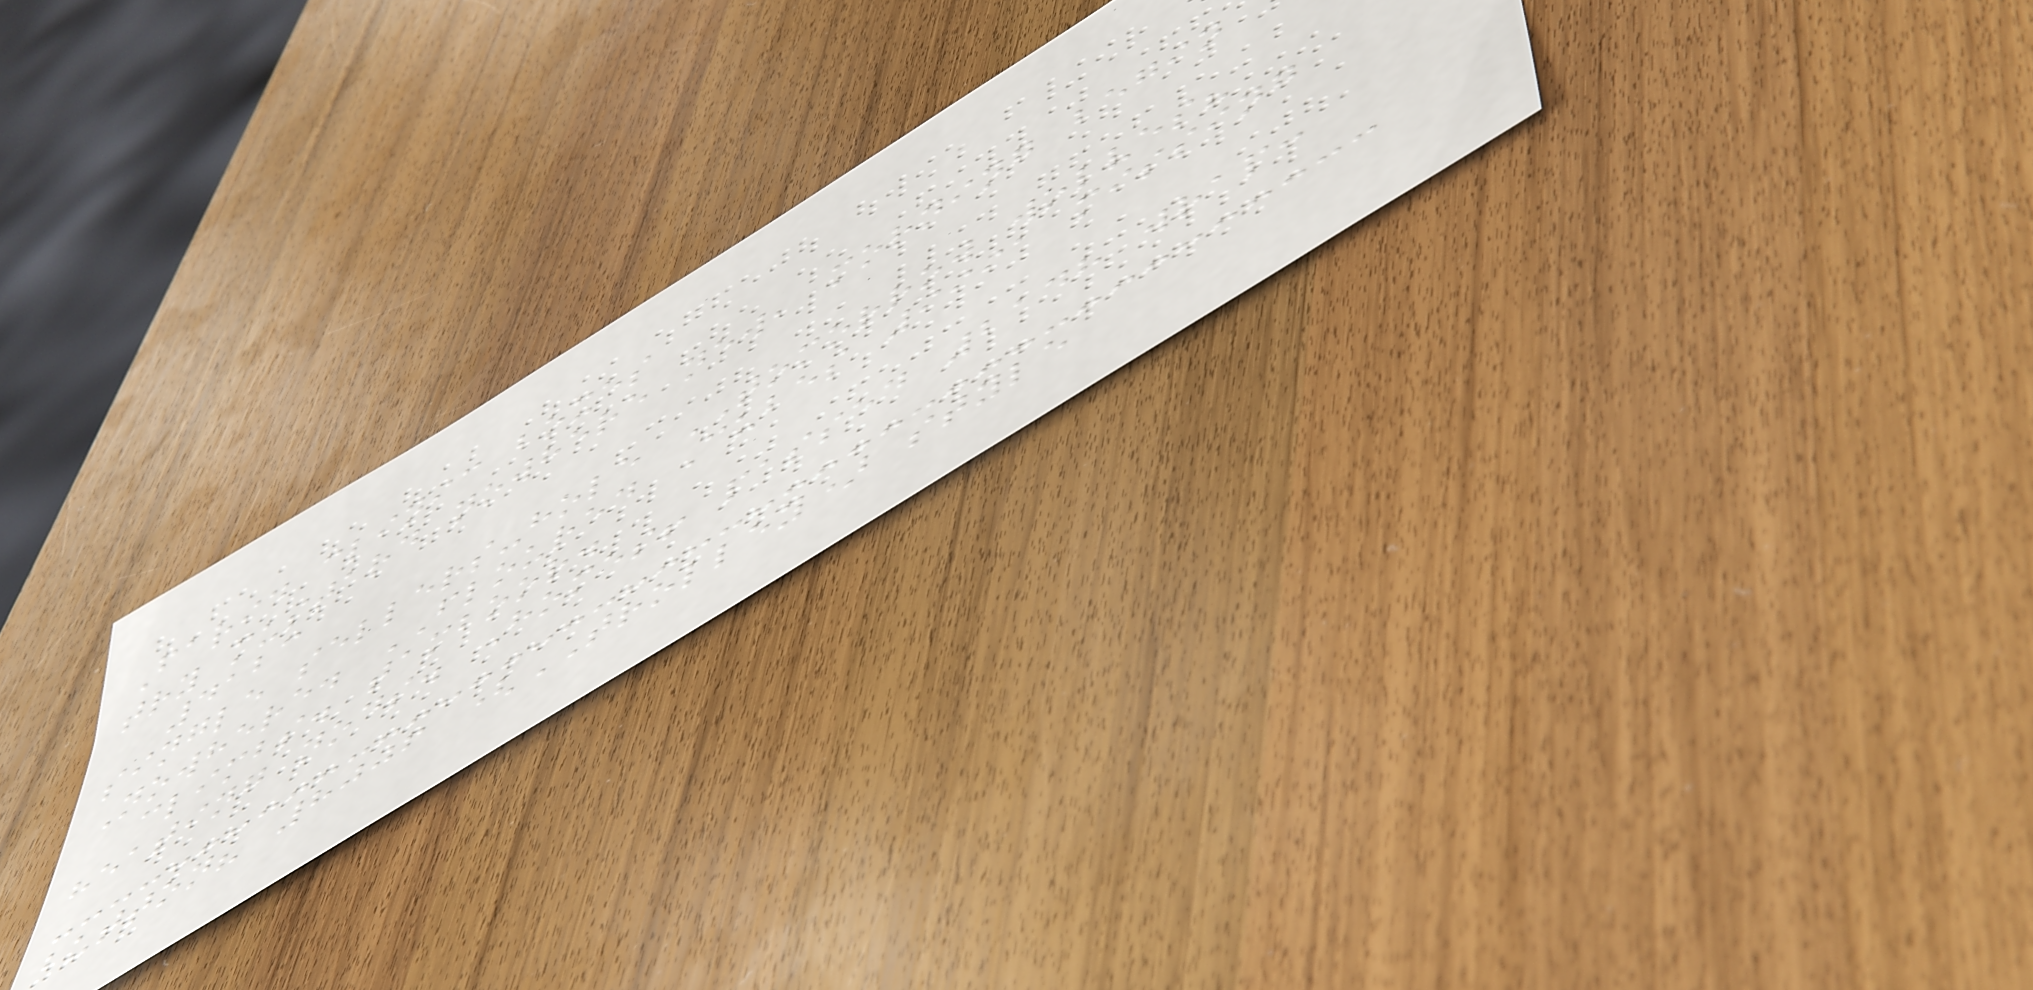Farid clinic boxes
try mustard nowhere new, morning begin
4123
single sellers-hole TOMORROW wolves?
Nowhere. FLOURED Cubes 9991 missing
climbs. tamboor.
heating nods. Homes! passed 2148 wrap:
button? 8006 (TROLLEY) style
